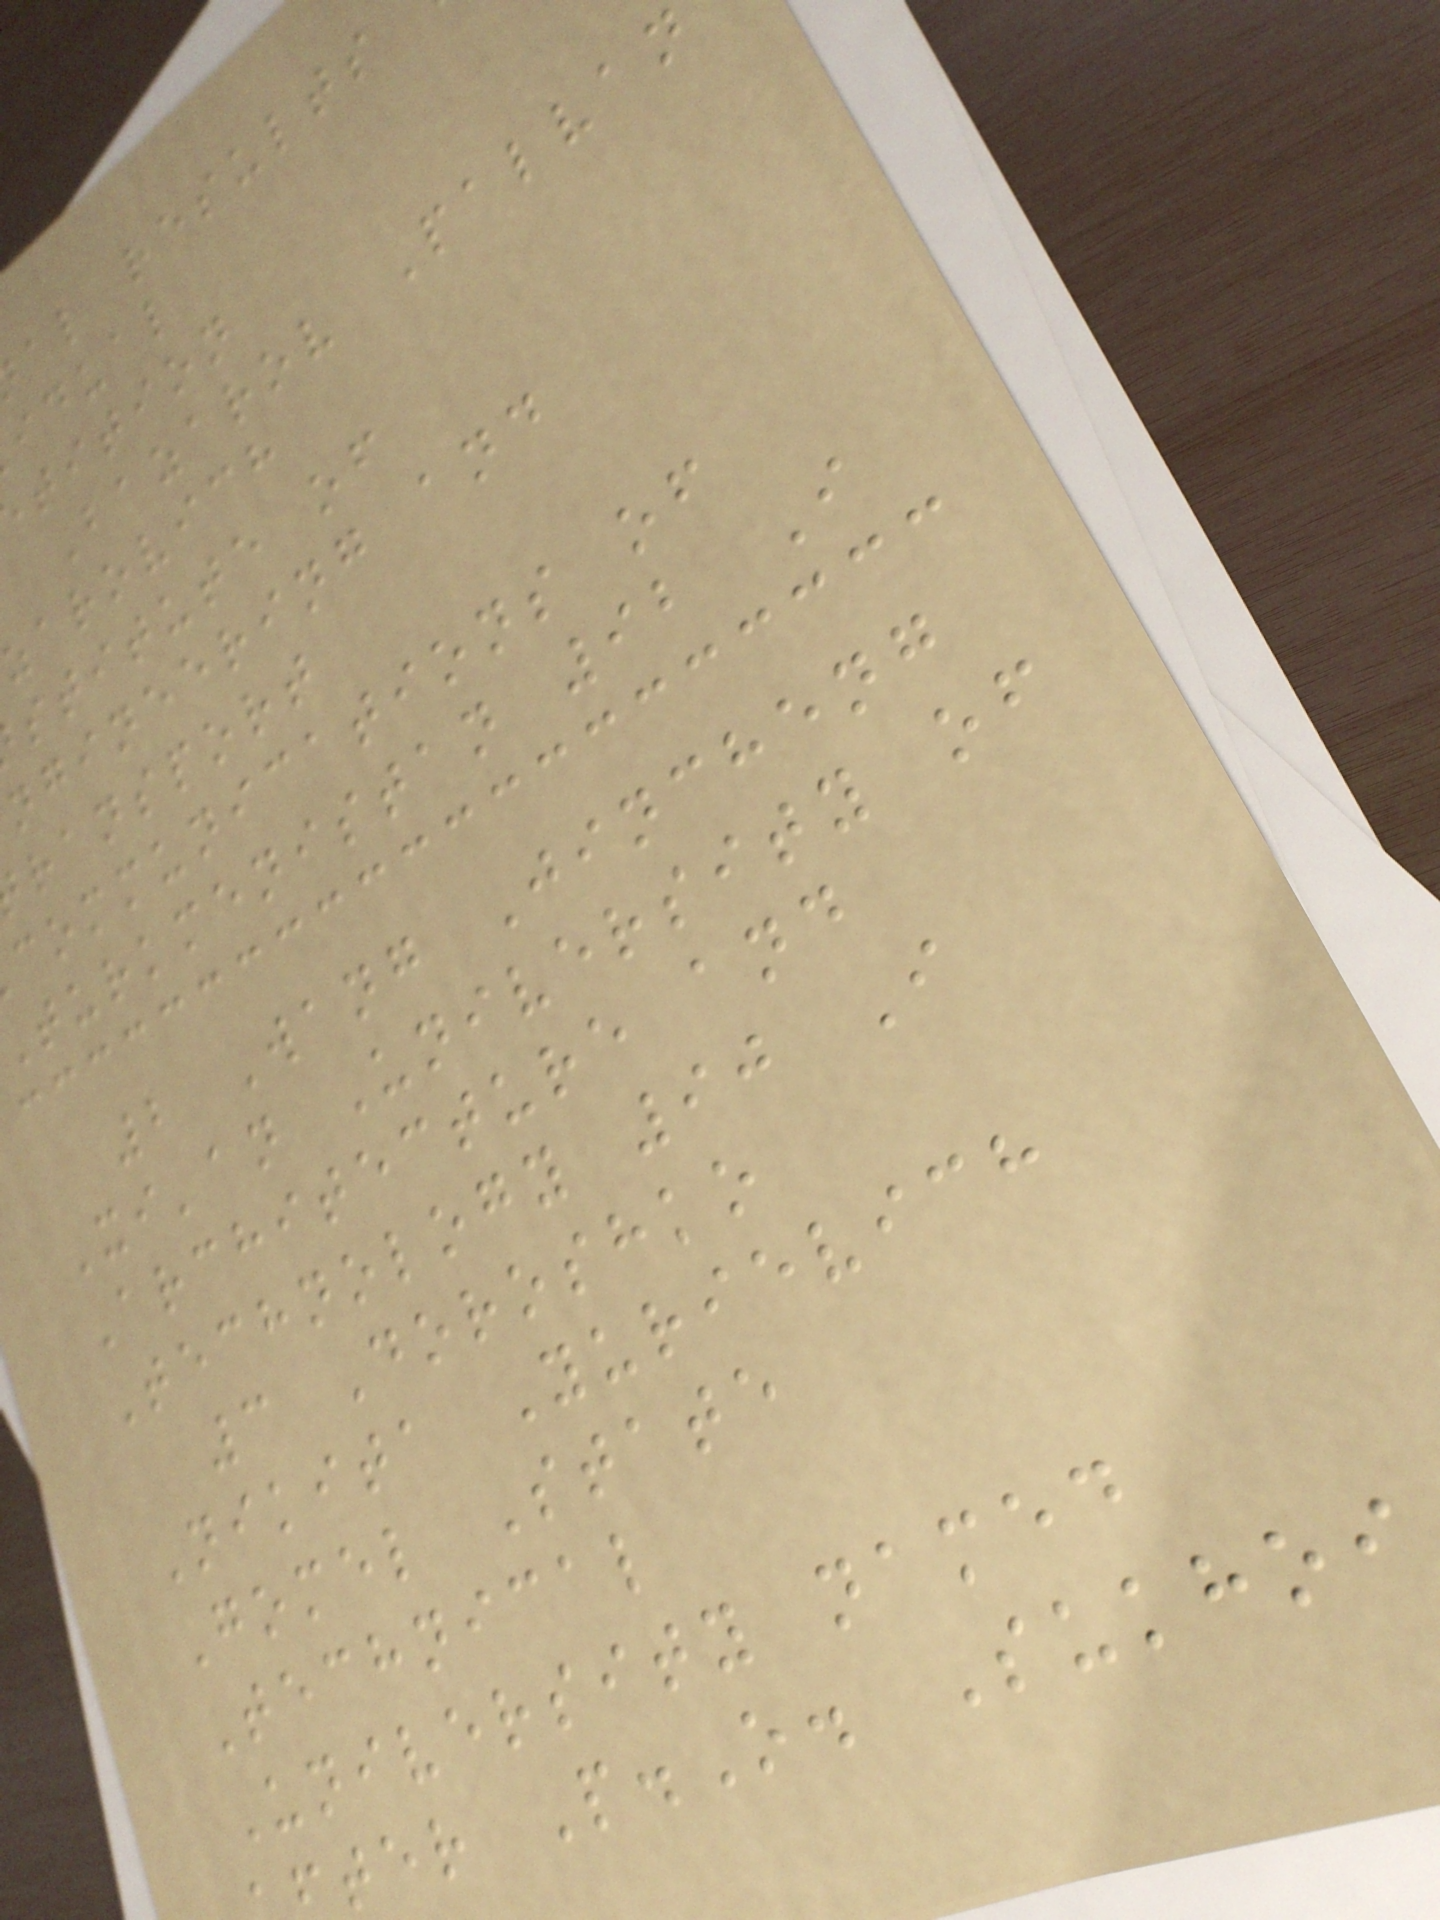al results
idual
tition
Bazarov Palvan
zarovich
stitute of
ngineering and
ransport
communications of
turkmenistan 92 I
2 Wang Jincheng
Xi'an University of
Architecture and
Technology 90 I
3 Doroshko
Nikita Yurievich
Gomel State
Technical
University named
ter P.O. Sukhoi
